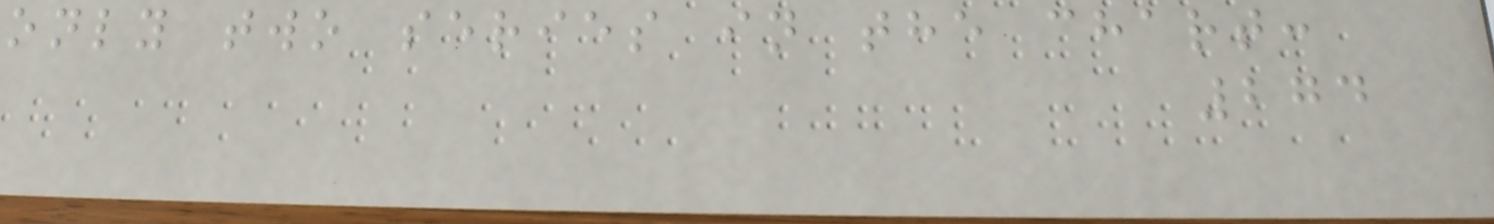only two series in the chart:
274
